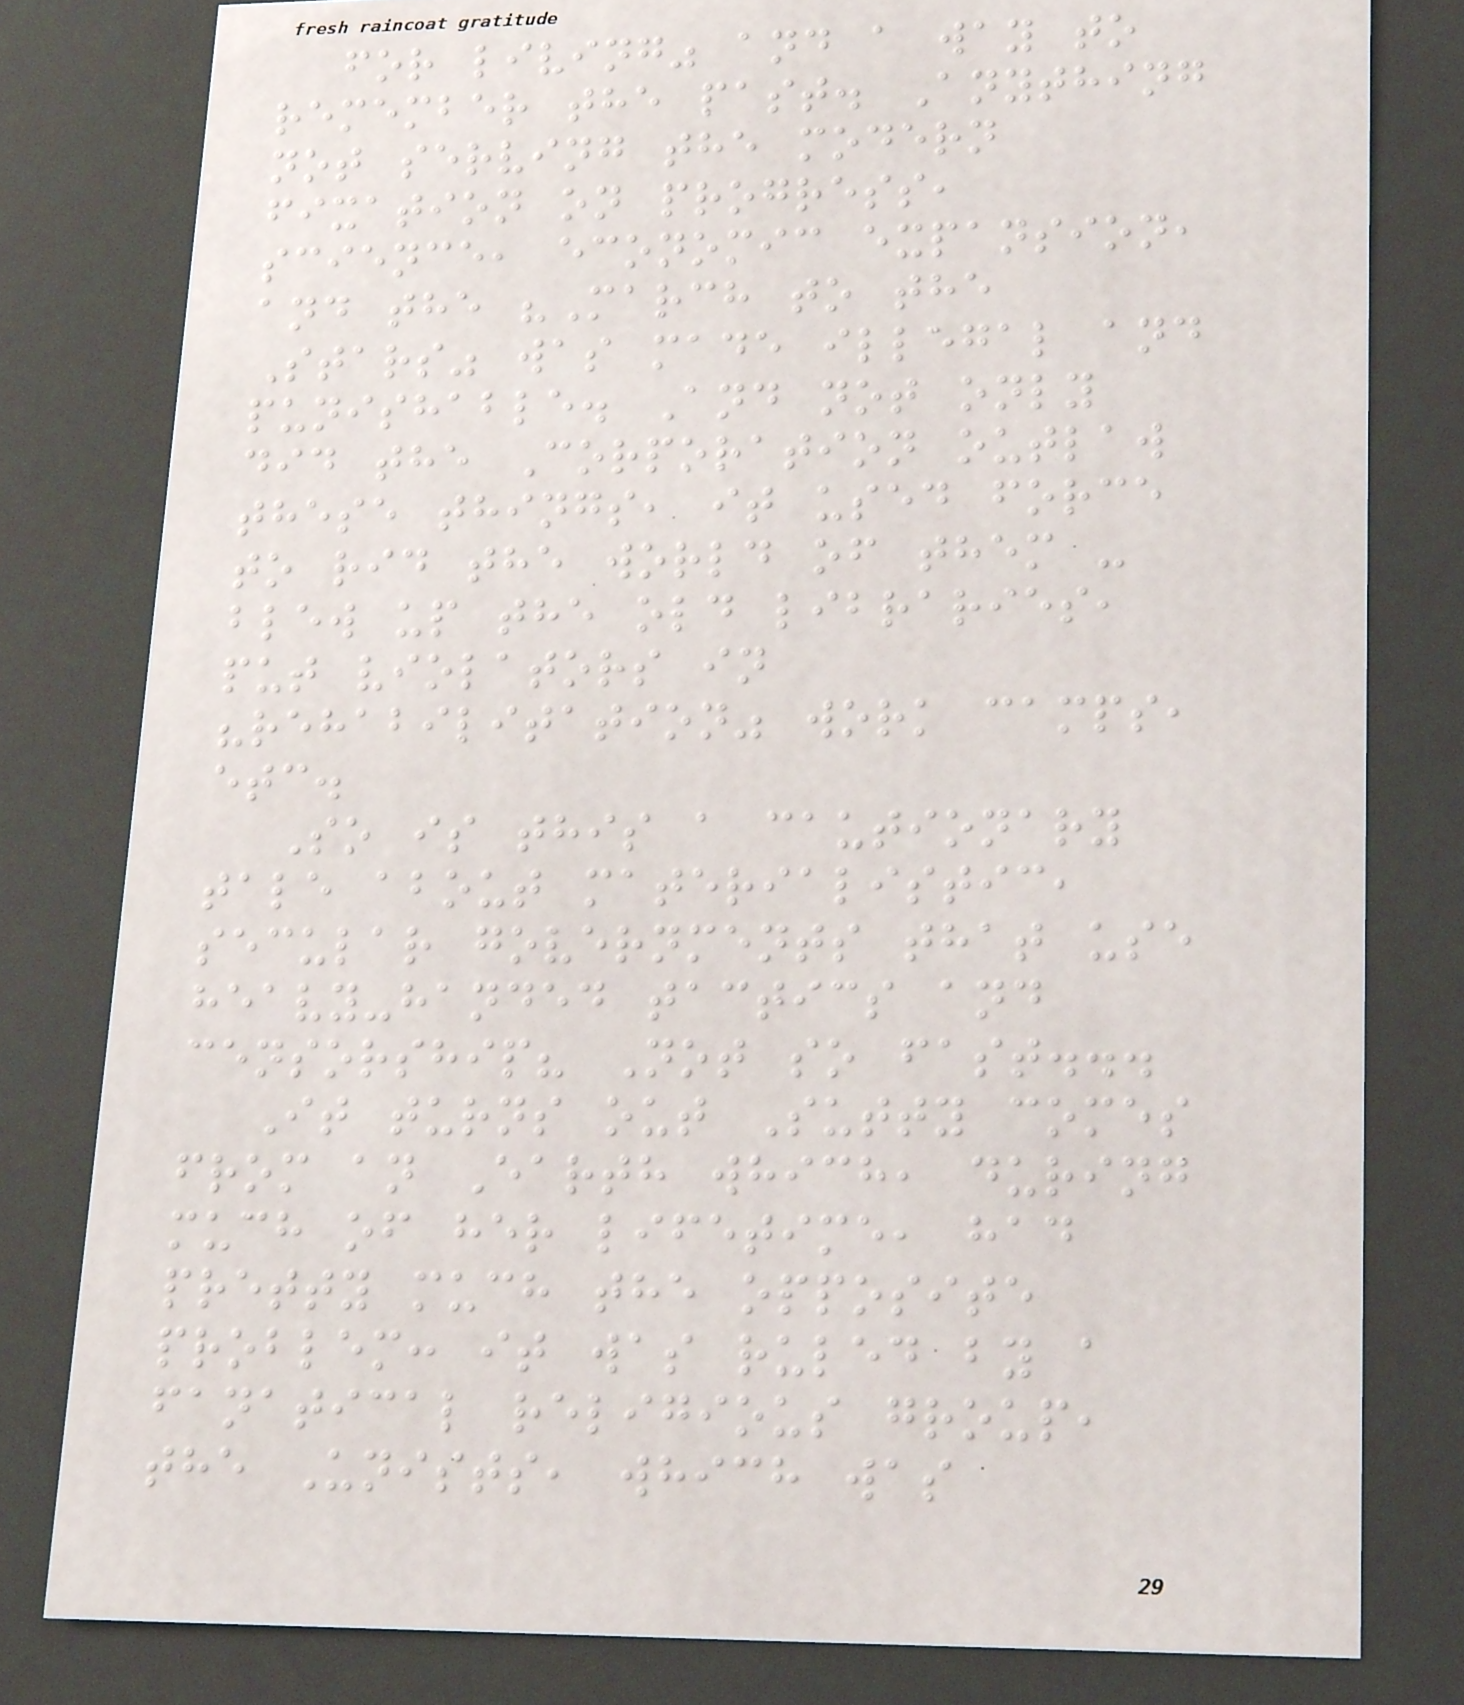for living" and a way to
remember the past. Anything
not serving the modern
fixation on progress,
science, economic expansion,
and the "March to the
Stars" was made illegal and
punishable. And not only
did the Corporation outlaw
these things, it used force
to rid the world of them -
blew up the old libraries,
put violators in
"rehabilitation" work camps,
etc.
So is this a cautionary
tale about materialistic,
secular governments that use
heavy-handed tactics and
censorship? Not so fast...
It turns out Sutty comes
from an Earth which, during
much of her lifetime, had
pretty much the opposite
problem: it was ruled by a
fanatical religious group,
the Unists, which was
